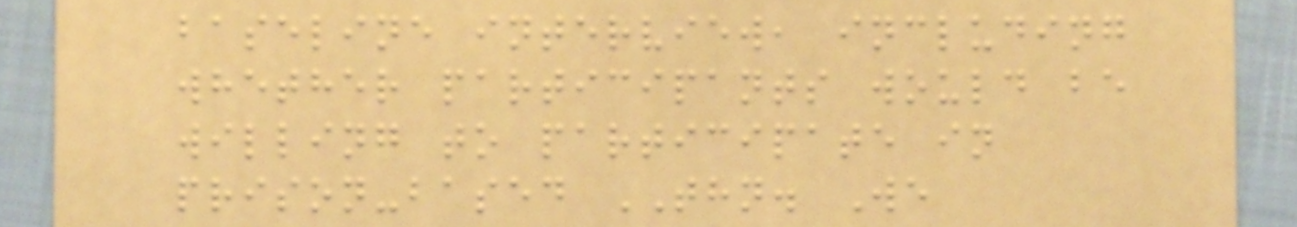baseline interview, including
whether participants would be
willing to participate in
prison-based THN. We
